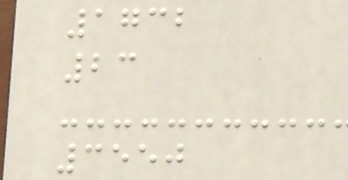1732
23
3550
